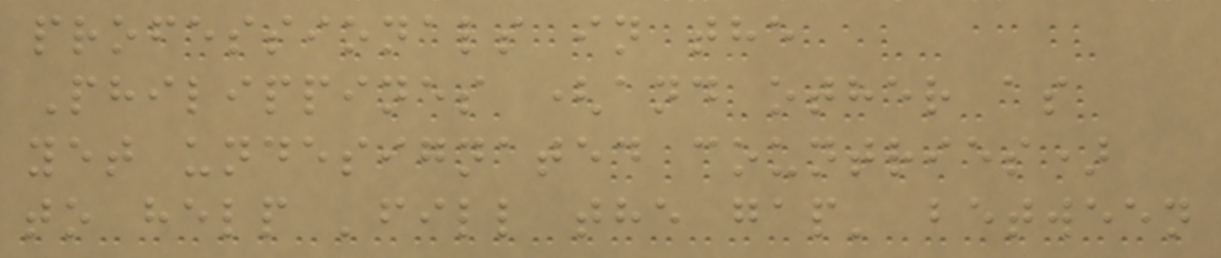professionals in the
Philippines (and other as
yet undesignated countries)
to help 'fill the gap' between
